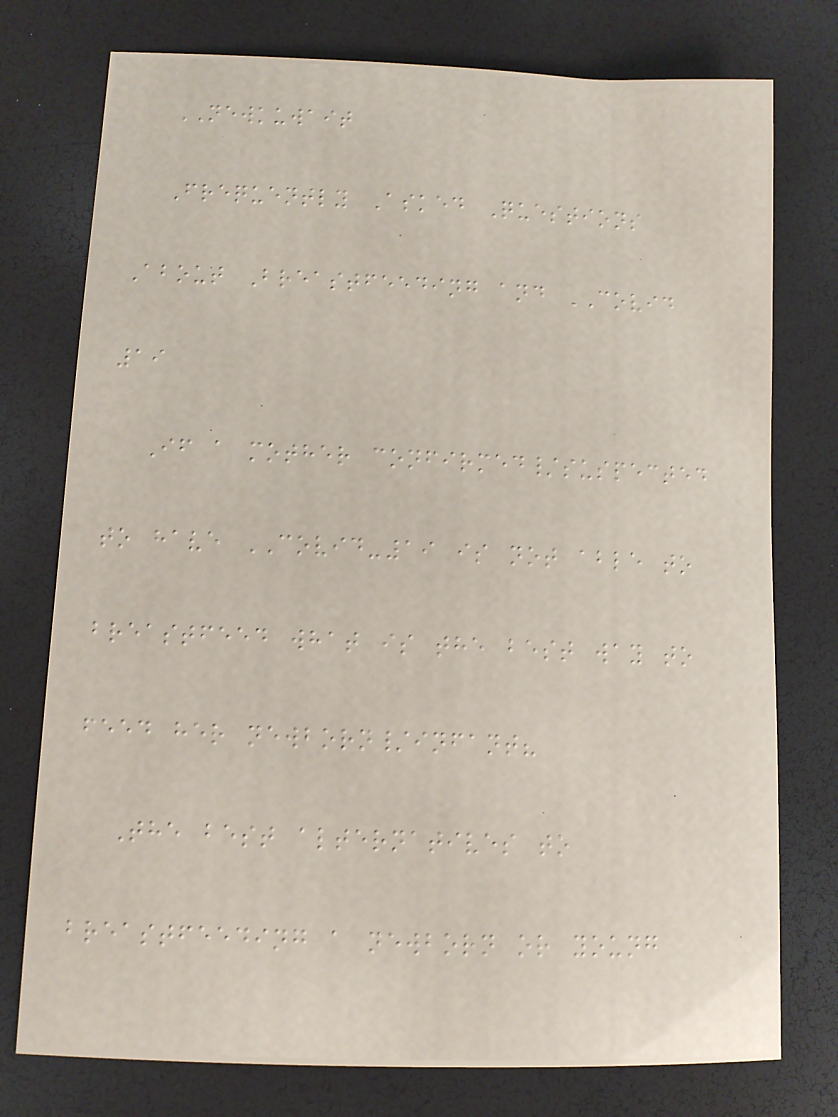NEWKUWAIT
Frequently Asked Questions
About Breastfeeding and COVID
19
If a mother confirmed/suspected
to have COVID-19 is not able to
breastfeed what is the best way to
feed her newborn/infant?
The best alternatives to
breastfeeding a newborn or young
